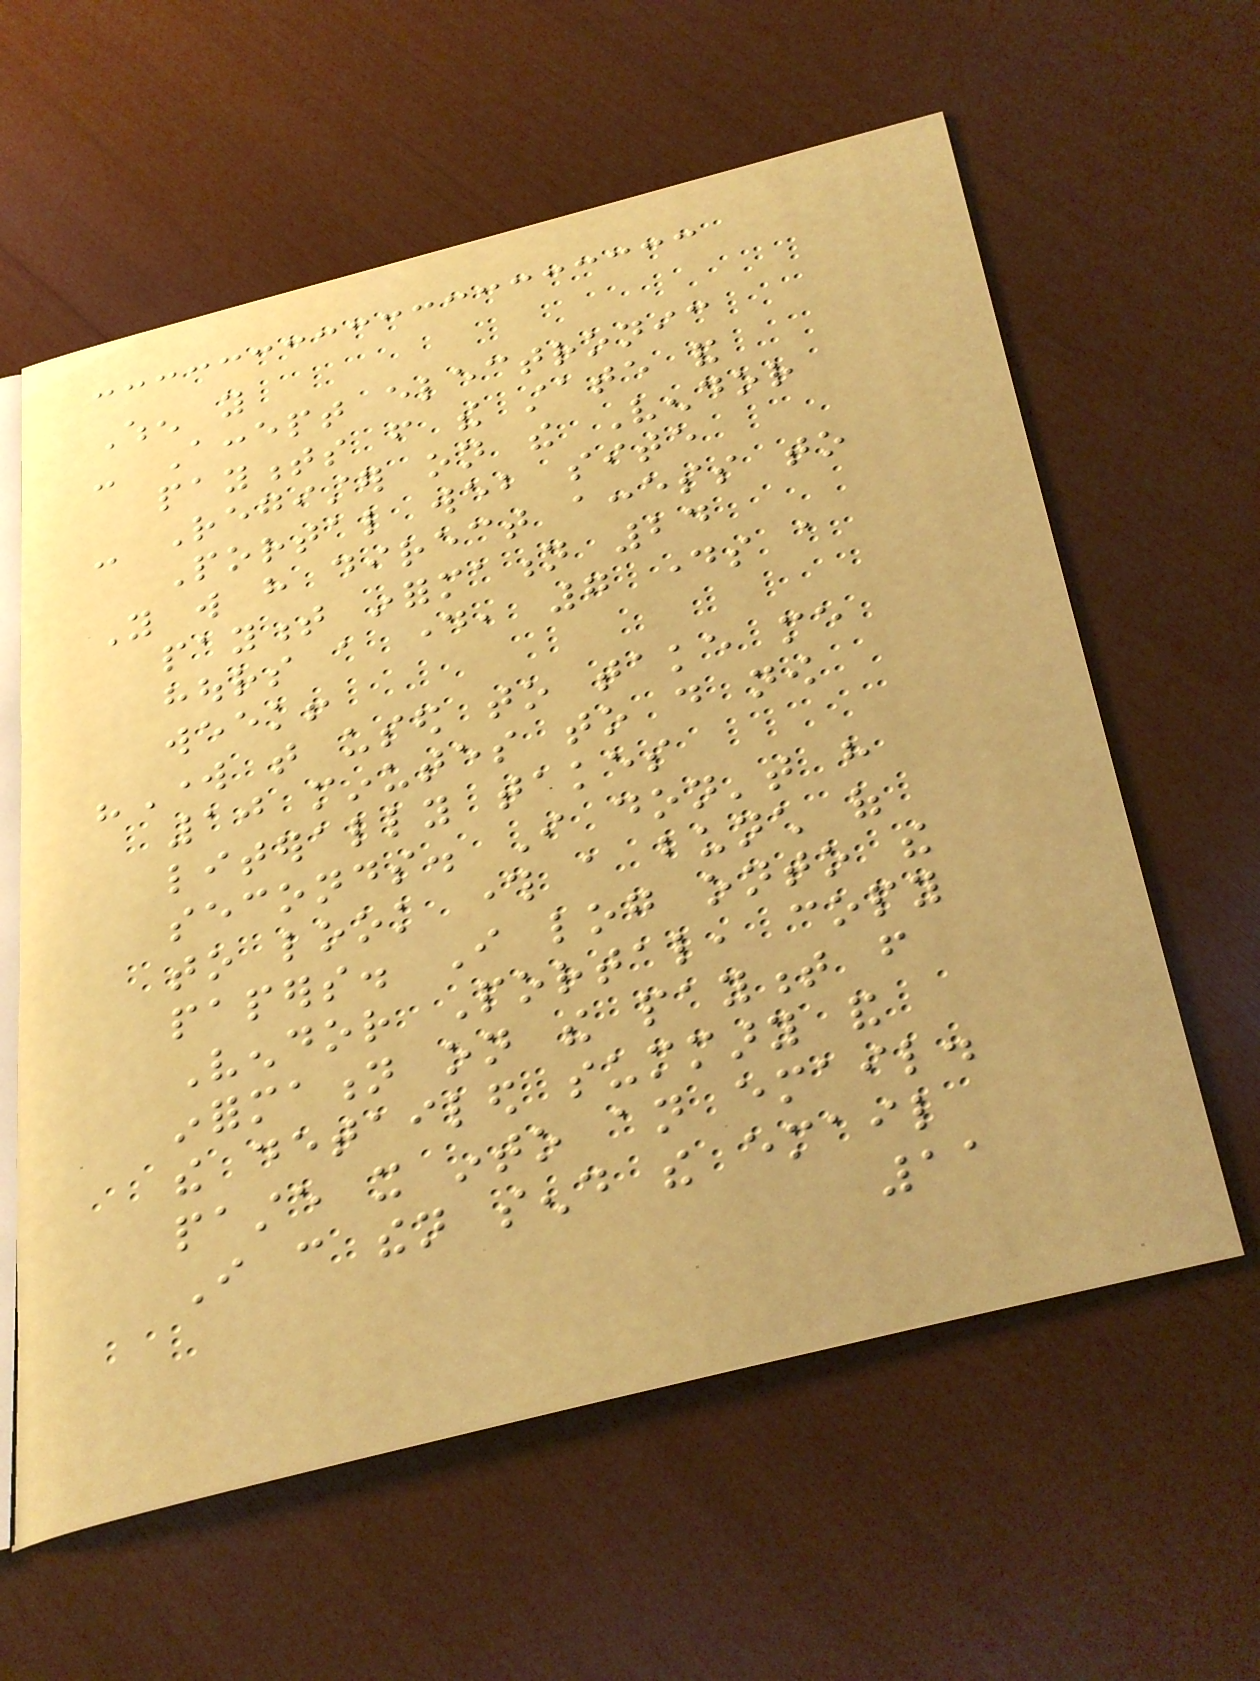When you
- Accept electronic
payments from the state and
- Register on the Vendor
Portal web site
You will have direct access to
payment information 24
hours a day, 7 days a
week!
"Work that used to take me
10 minutes to do now
literally takes
seconds. I don't have
to look through a bunch of
papers. I log onto the
Vendor Portal, copy
information on the payment from
the detailed summary and
paste it into an email.
I can then send the email
11
